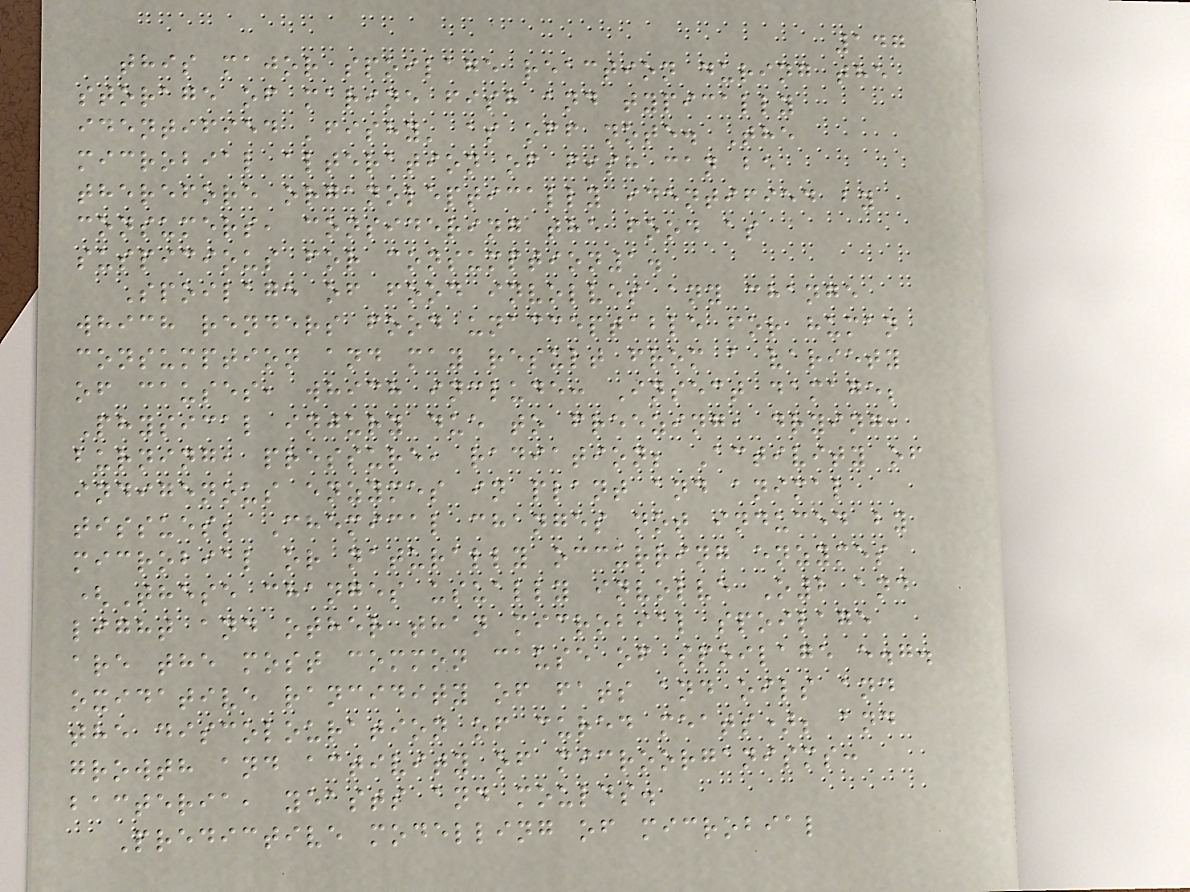147
this major spoilage reaction during the
storage of marine fish and typically
identified 'fishy' as off note. The
microbial alteration of fish can be
therefore organoleptically identified by
consumers, considering the food as
suspicious for consumption1.
Spoilage of food involves any change
which renders food unacceptable for human
consumption and may result from a variety
of causes, which include: Insect damage;
Physical injury due to freezing, drying,
burning, pressure, radiation; Activity of
indigenous enzymes in plant and animal
tissues; Chemical changes not induced by
microbial or naturally occurring enzymes
(These changes usually involve O2 and
light and other than microbial spoilage
are the most common cause of spoilage e.g.
oxidative rancidity of fats and oils and
the discolouration of cured meats); and
growth and activity of microorganisms:
bacteria, yeasts and moulds.
Predictive modelling of microbial
